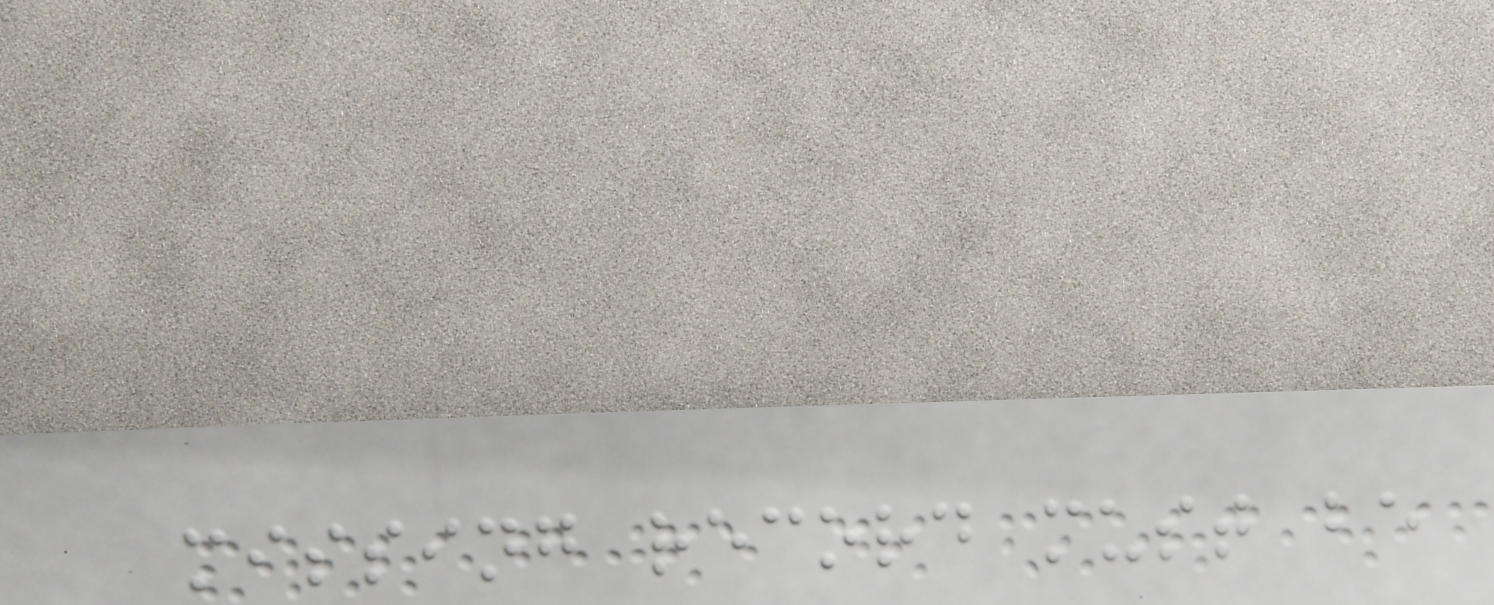missing record must be
